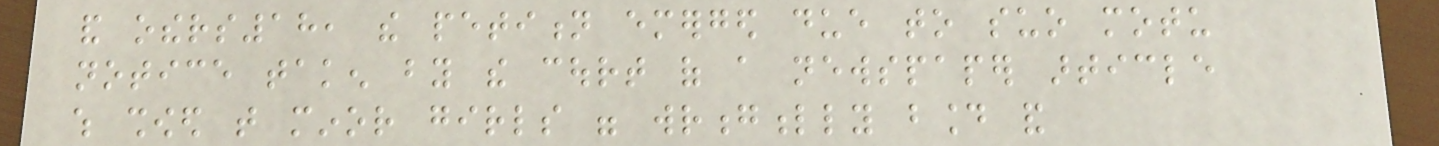and others18, the petition emerged due to suo motu
notice taken by the court of a newspaper article
which showed that minor girls were wrongfully bound and
